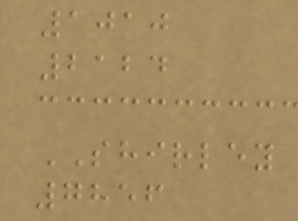1010
2124
SHIRLEY
7856
